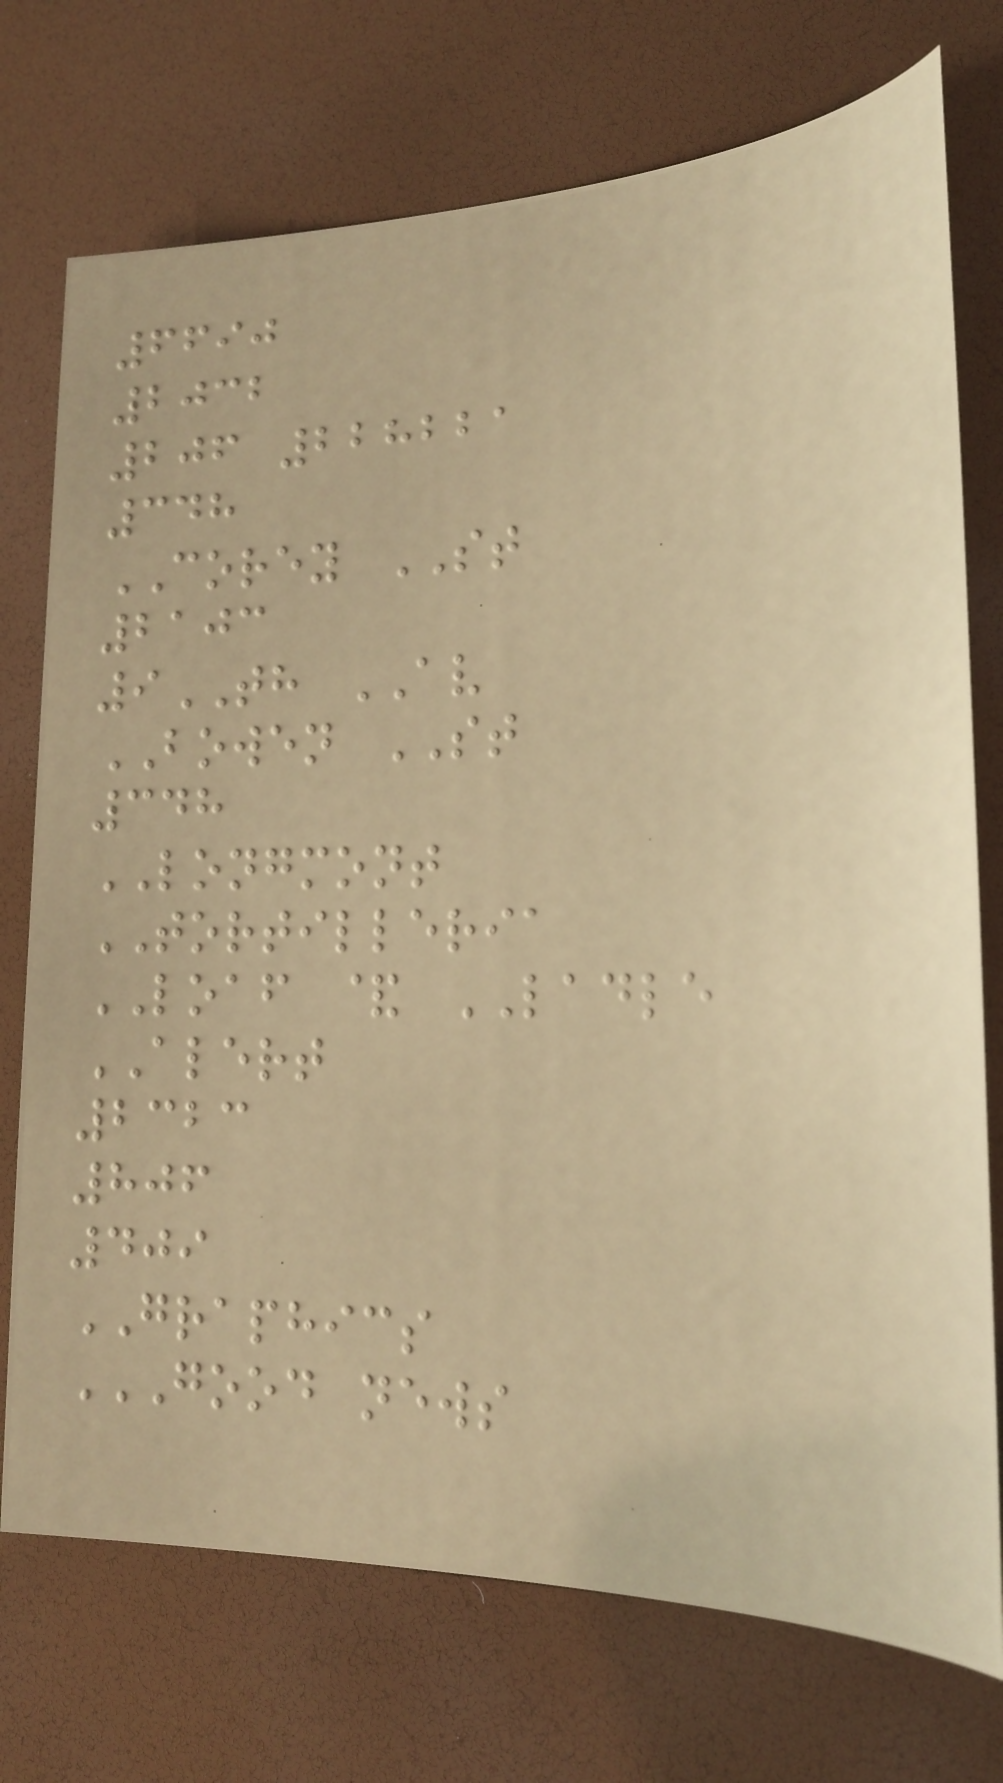6690
2032
206 228221
348
COREY ST
2103
9TH AV
BOWEN ST
348
LONGMONT
TORTILLERIA
LOAF & LADLE
ALERT
2323
806
409
GRAPHICS
GOOD NEWS
